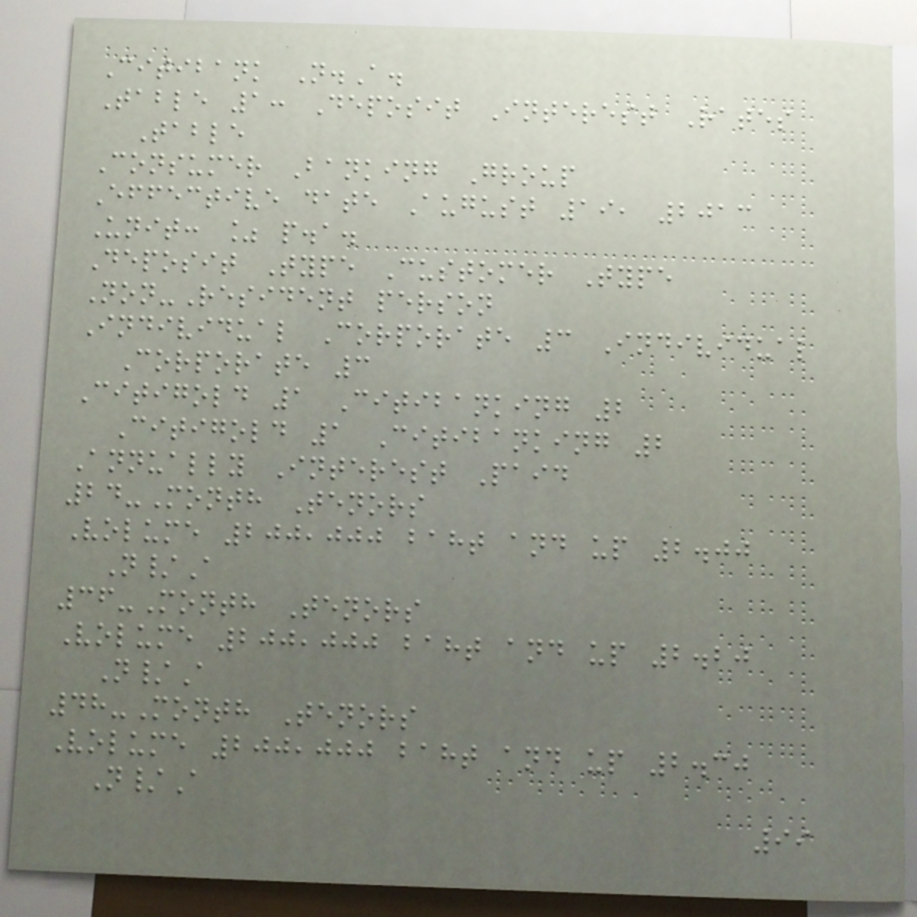Citibank N.A.
Table 1: Deposit Interest Rates
Table
Consumer Banking Group
Effective date August 19, 2013
Unit: % p.a.
Deposit Type Customer Type
Non-Resident person
Individual Corporate 3 Individual
Corporate 3
Citigold 1 Citibanking 2
Citigold 1 Citibanking 2
Annually Interest Paid
24-Month Tenors
Volume 200,000 baht and up 2.00
N/A
36-Month Tenors
Volume 200,000 baht and up 2.20
N/A
48-Month Tenors
Volume 200,000 baht and up 2.30
N/A
99
